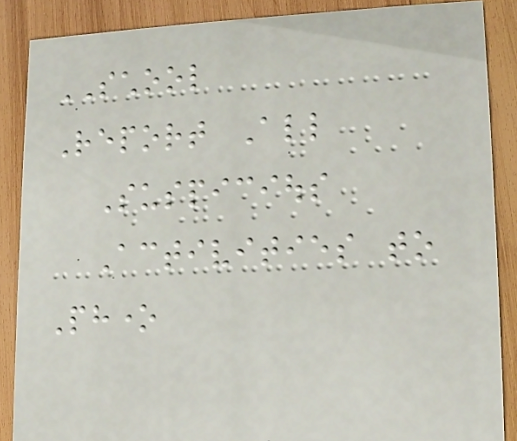SCHOOL
Report All
Suspicious
Activities to
Phone
